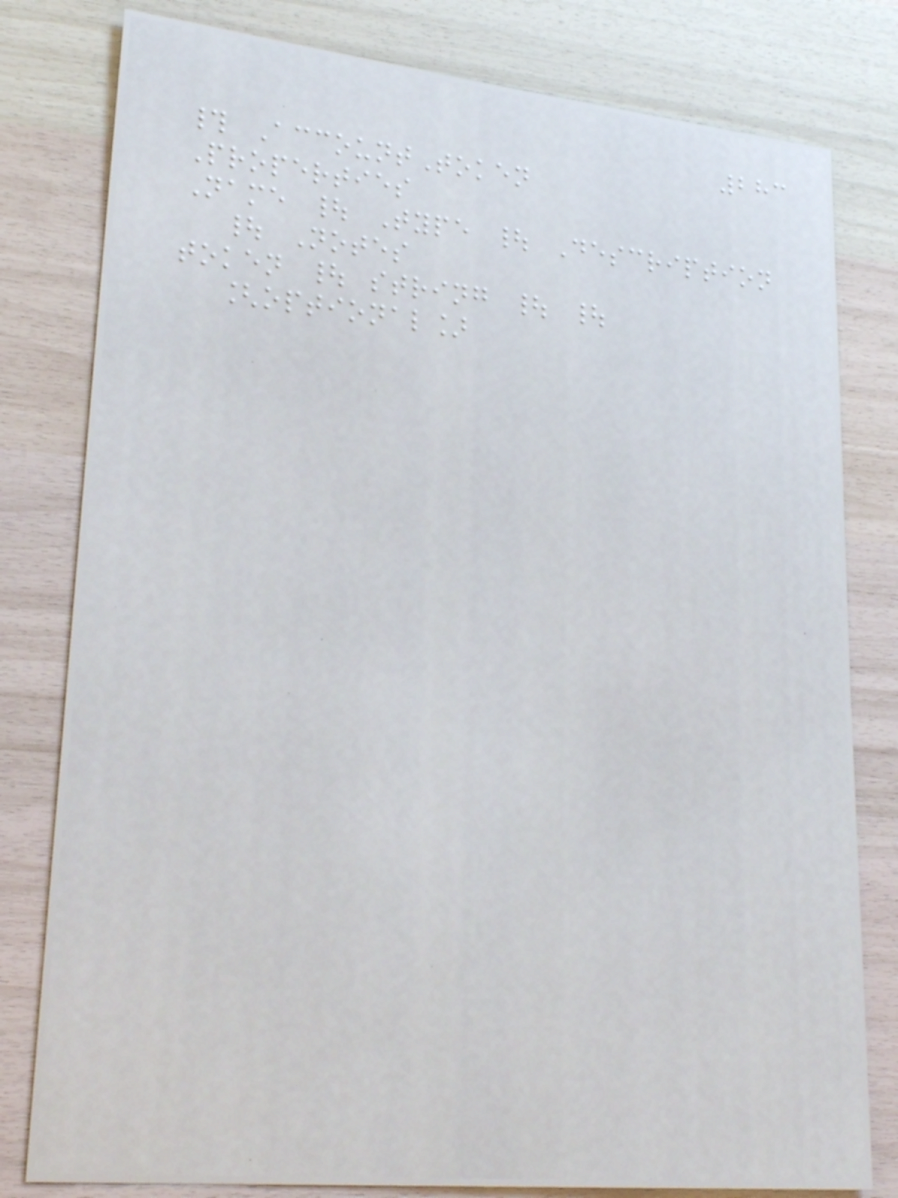283
# AccountToken
Properties
Name | Type | Description
| Notes
token | string | |
[optional]
